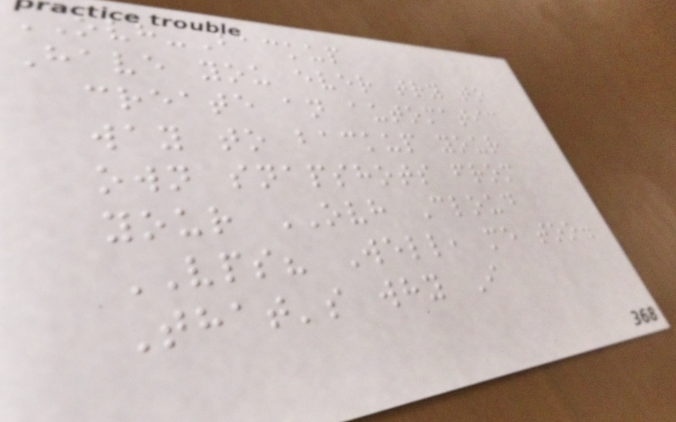OVH-Backup
Have you ever try to
create an automatic
way to backup your
own snapshots from
your OVH Cloud
VPS? Well, me too.
That's why I
